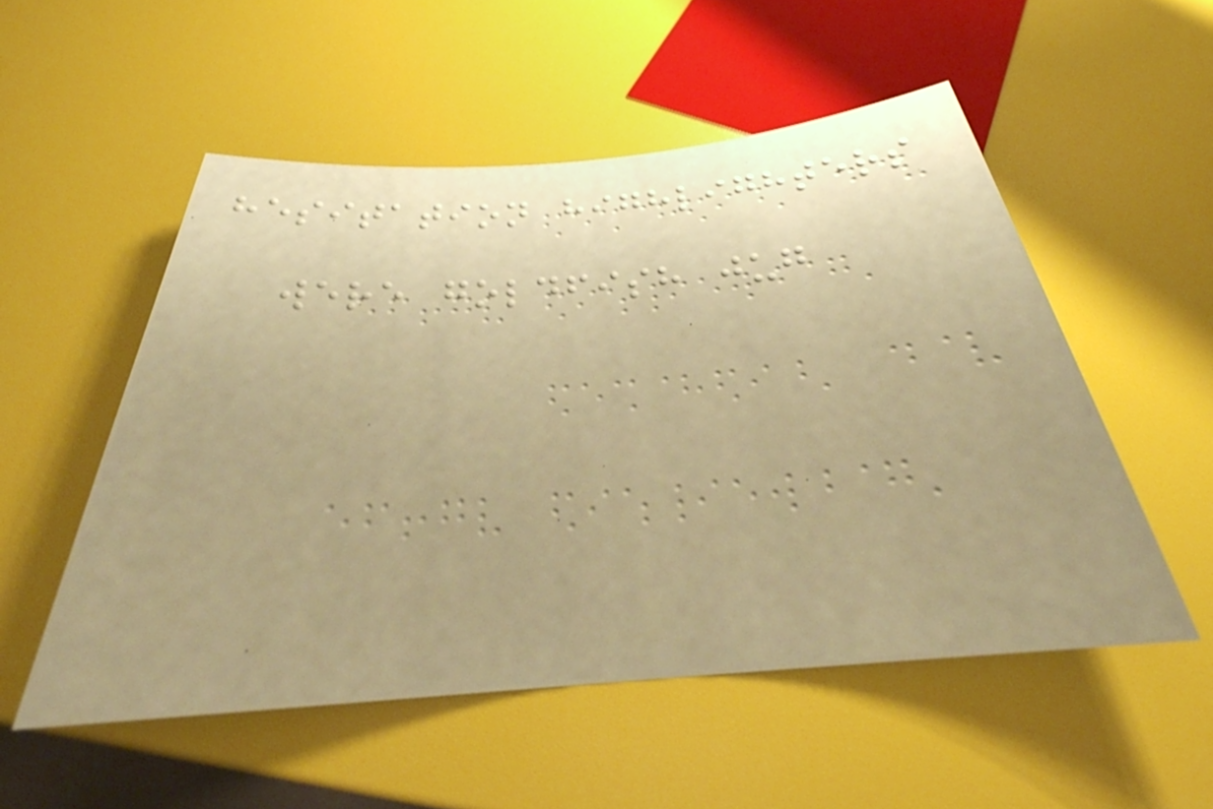hesitation highlighters
were goldfish jug
